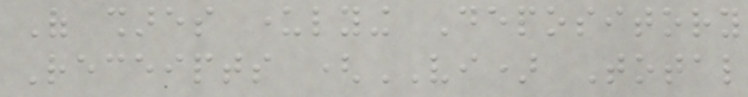Of shares underlying Depository
Receipts (VI) Total
